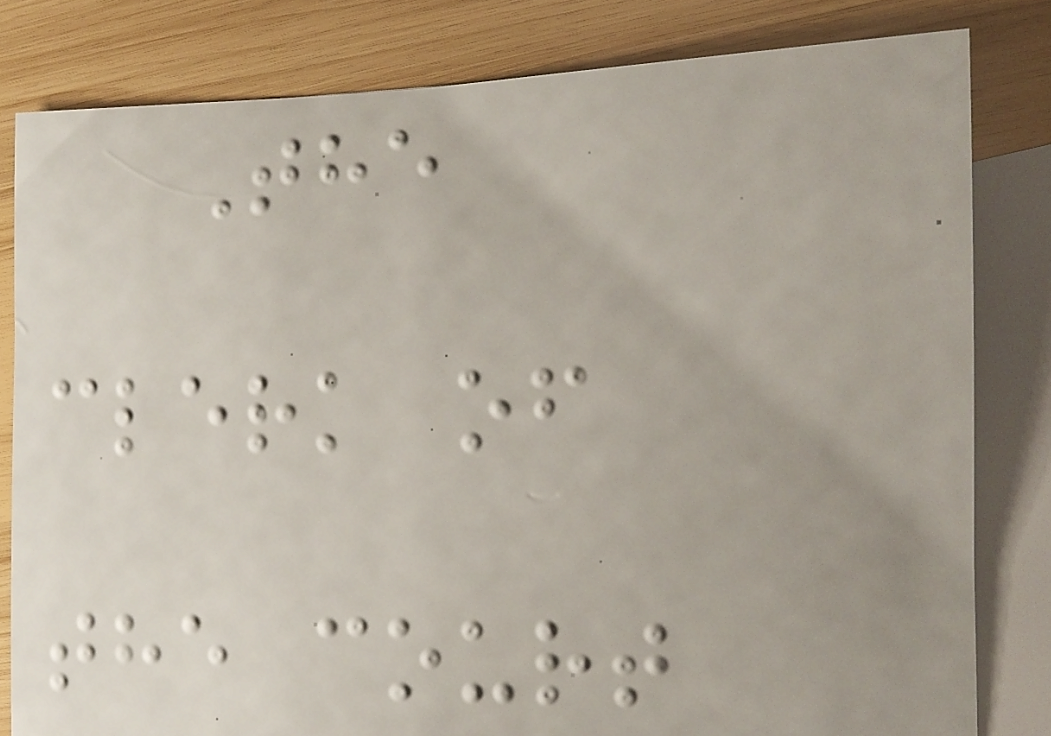The
clerk of
the court
